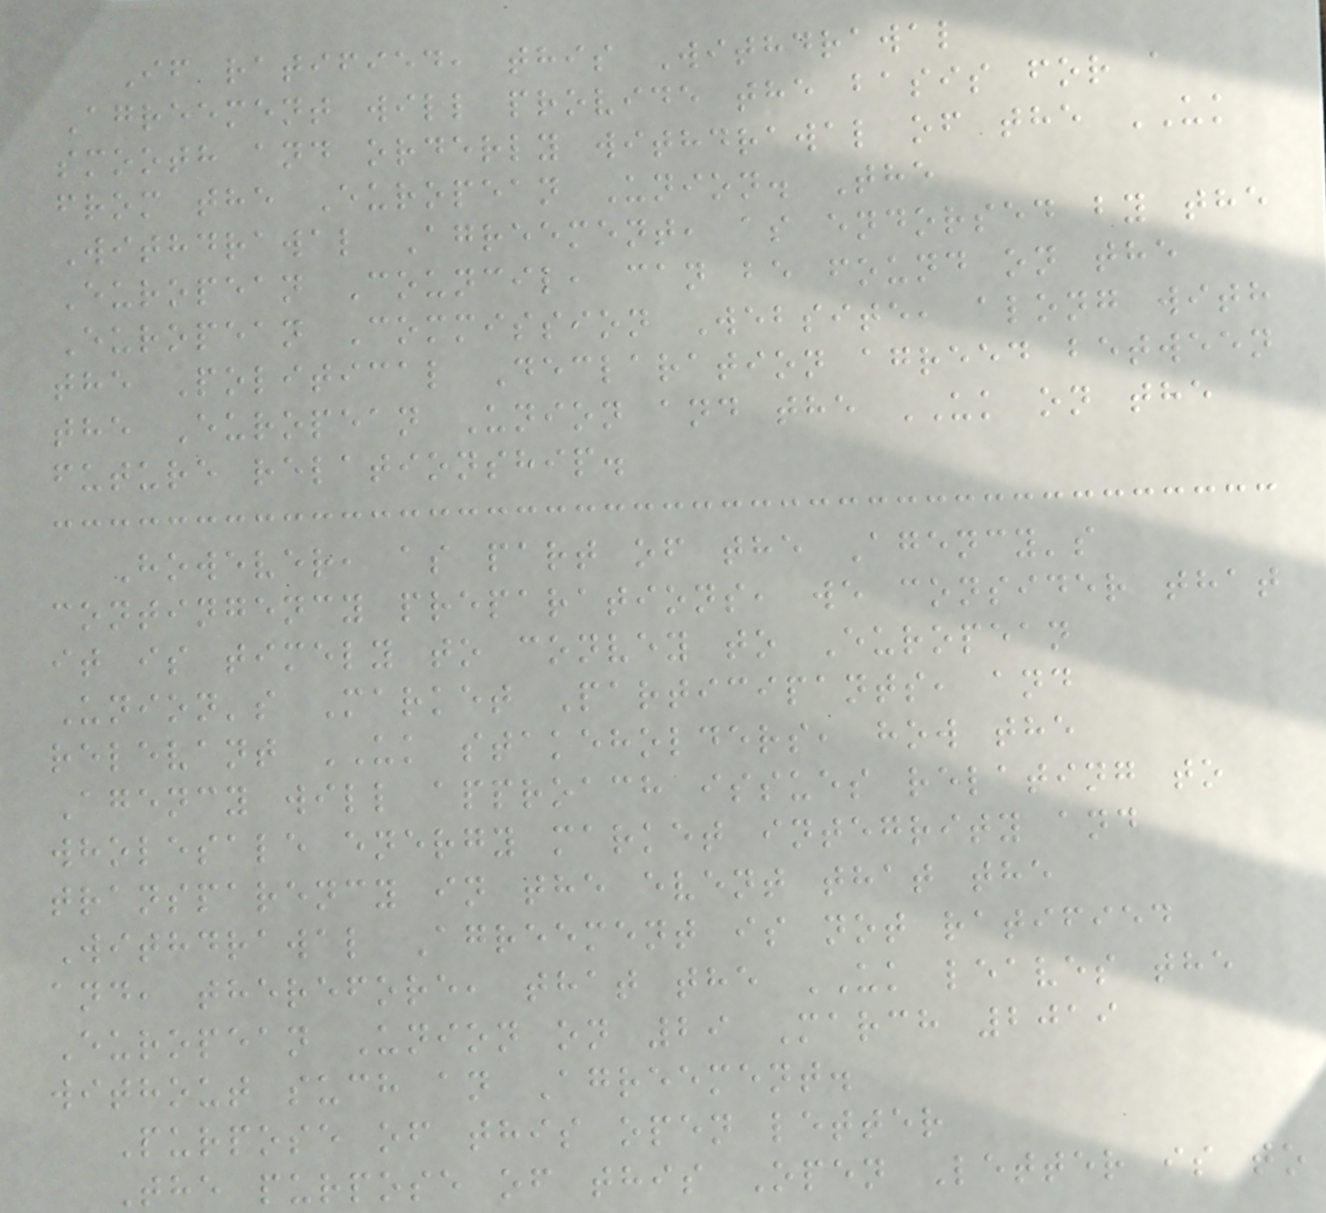If ratified, this Withdrawal
Agreement will provide the basis for a
smooth and orderly withdrawal of the UK
from the European Union. The
Withdrawal Agreement, as endorsed by the
European Council, can be found on the
European Commission Website, along with
the Political Declaration agreed between
the European Union and the UK on the
future relationship.
However, as part of the Agency's
contingency preparations, we consider that
it is timely to convey to European
Union's Market Participants, and
relevant UK stakeholders, how the
Agency will approach issues relating to
wholesale energy market integrity and
transparency in the event that the
Withdrawal Agreement is not ratified
and, therefore, that the UK leaves the
European Union on 29 March 2019
without such an Agreement.
Purpose of this open letter
The purpose of this Open Letter is to
